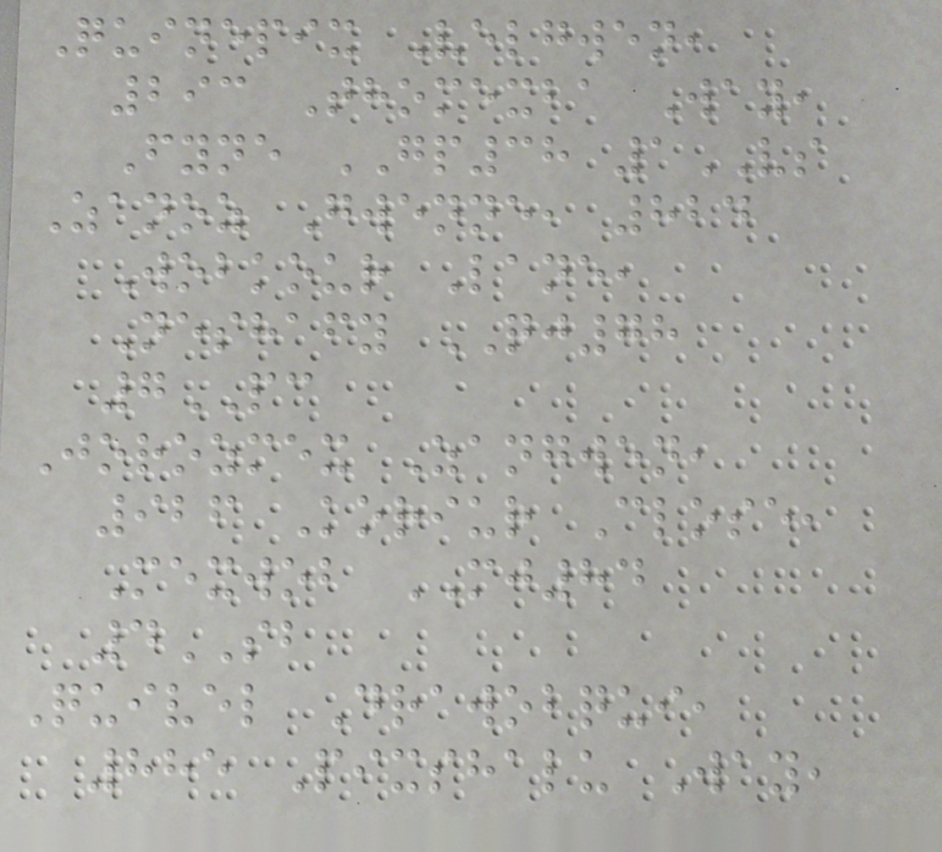Quinepix Velgwen,
293 Thomexba Way,
Fyne GP38 1VS
Zanoz Gwenne, 824
Wobkour Lane,
Neshafy QJ78
7PC
Jorozmex Zangwen,
926 Koriur Close,
Mexwob MJ84
4SB
Quivel Drawobqui,
885 Pixshalu Way,
